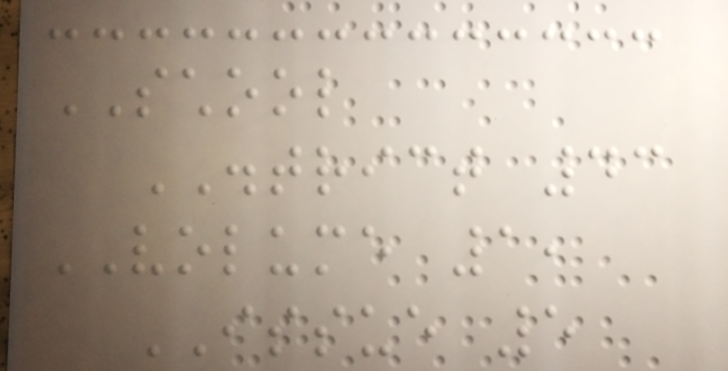SCHOOL
DISTRICT 43
VOLUME 1,
ISSUE 5
